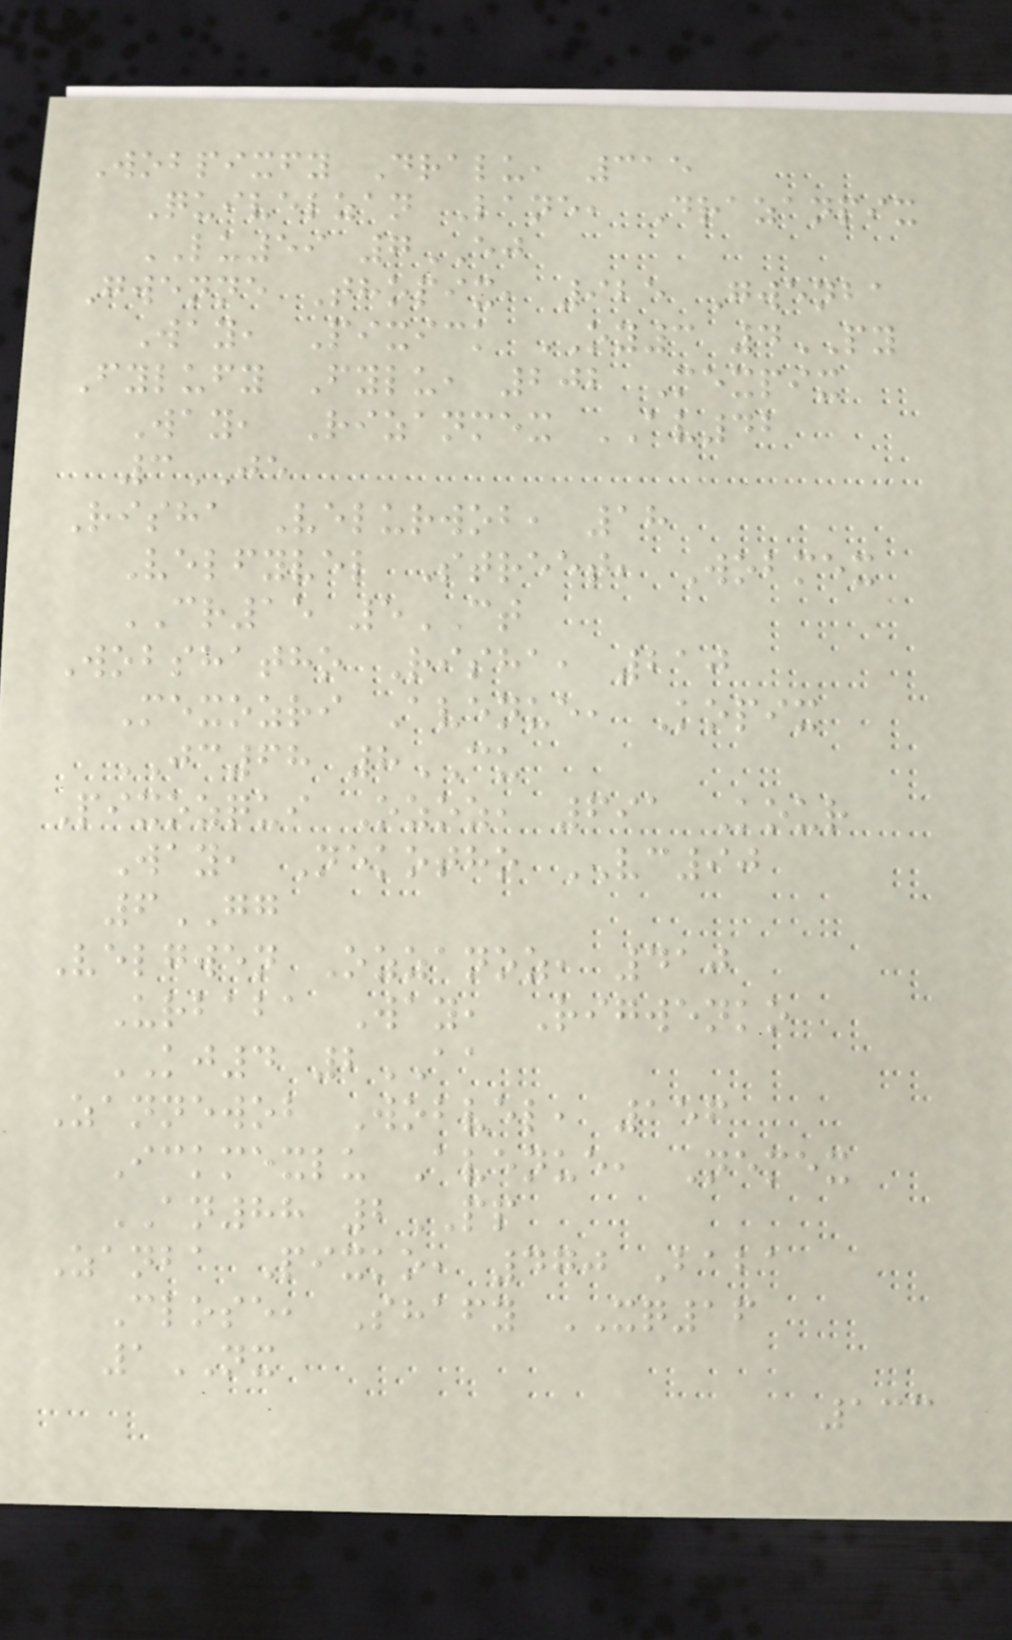Wobpixfy Dralu, 315
Quivelzan Lane, Drazanpix
LU59 7EJ
Gwenne Thopix, 925 Gwenba
Way, Pixick OY3 4PY
Fylufy Fylu, 202 Mexpix
Way, Rizanmex AV42
3JE
Risha Velurwob, 18
Velfyvel Street, Wobmex
CR15 5CT
Wobshatho Risha, 210
Mexozri Avenue, Kopix
JC68 8CU
Pixozqui Ozoz, 691 Kour
Way, Nekotho VC90
6GG
Velgwen Ozzanoz, 410
Urbaba Way, Rigwenko
KJ4 2AA
Zannewob Wobvel, 156
Ickmexlu Avenue, Nemex
AN88 2PP
Zanba Pixko, 470 Baba
Close, Shafy XQ16
1NX
133
